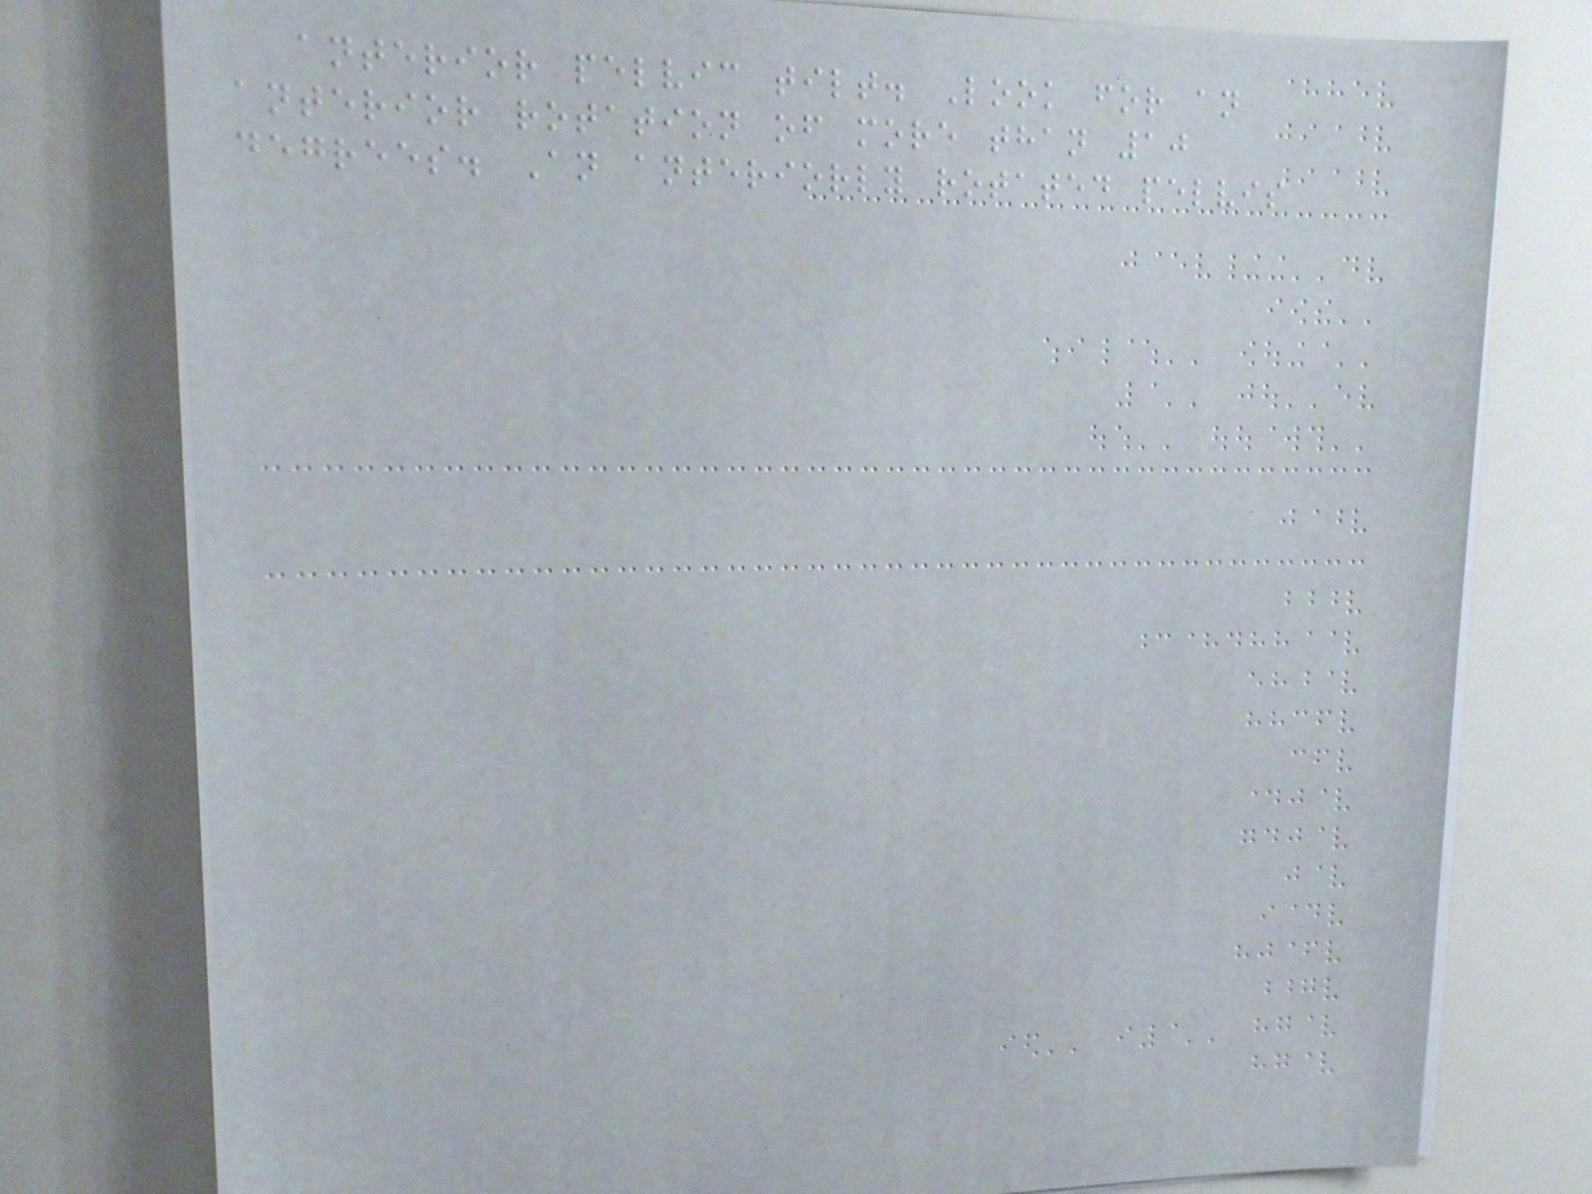anterior pelvic tilt. Look for an
anterior rotation of more than 10
degrees. An anteriorly rotated pelvis
